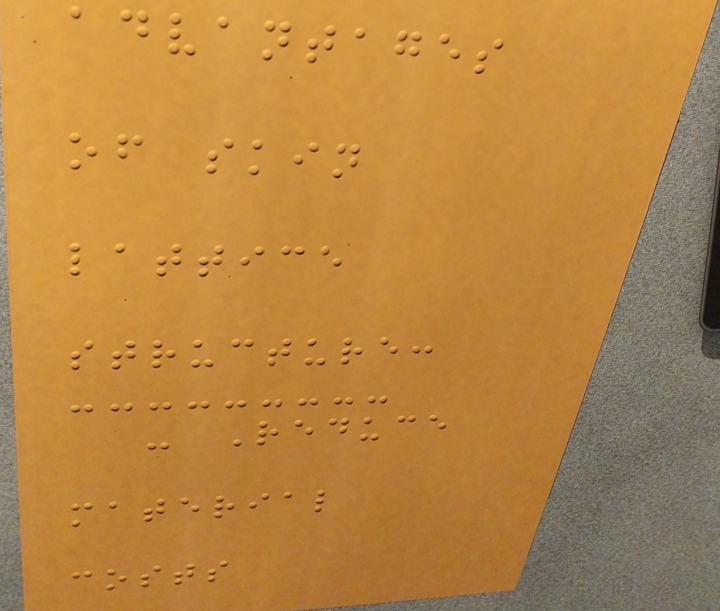advantages
of skin
lattice
structure:
- Reduce
material
costs
